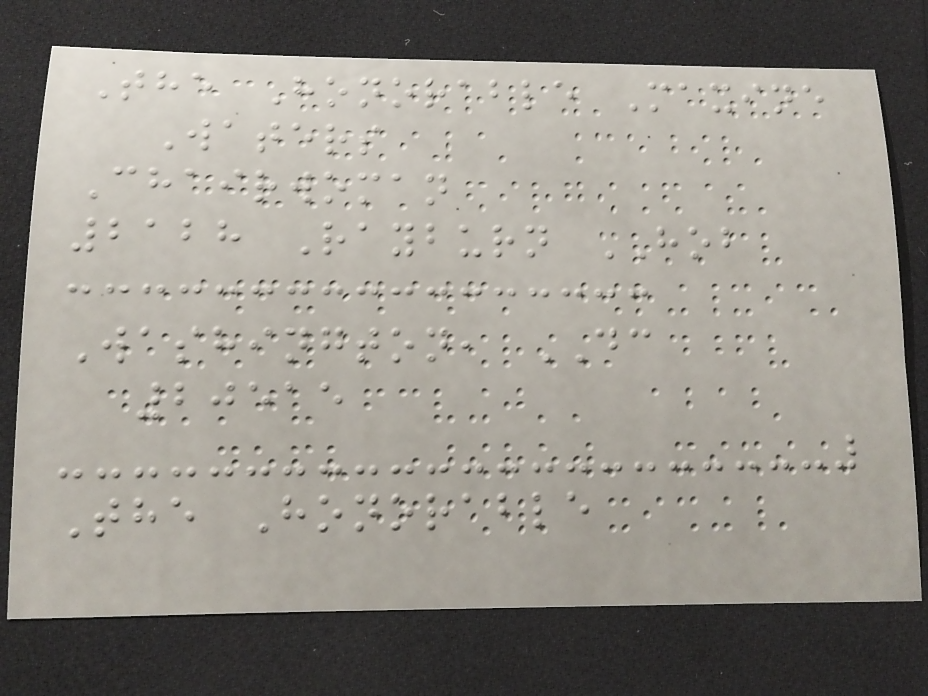The Honorable Maxine
Waters
Chairwoman
2128 Rayburn HOB
Washington, DC
20515
The Honorable
